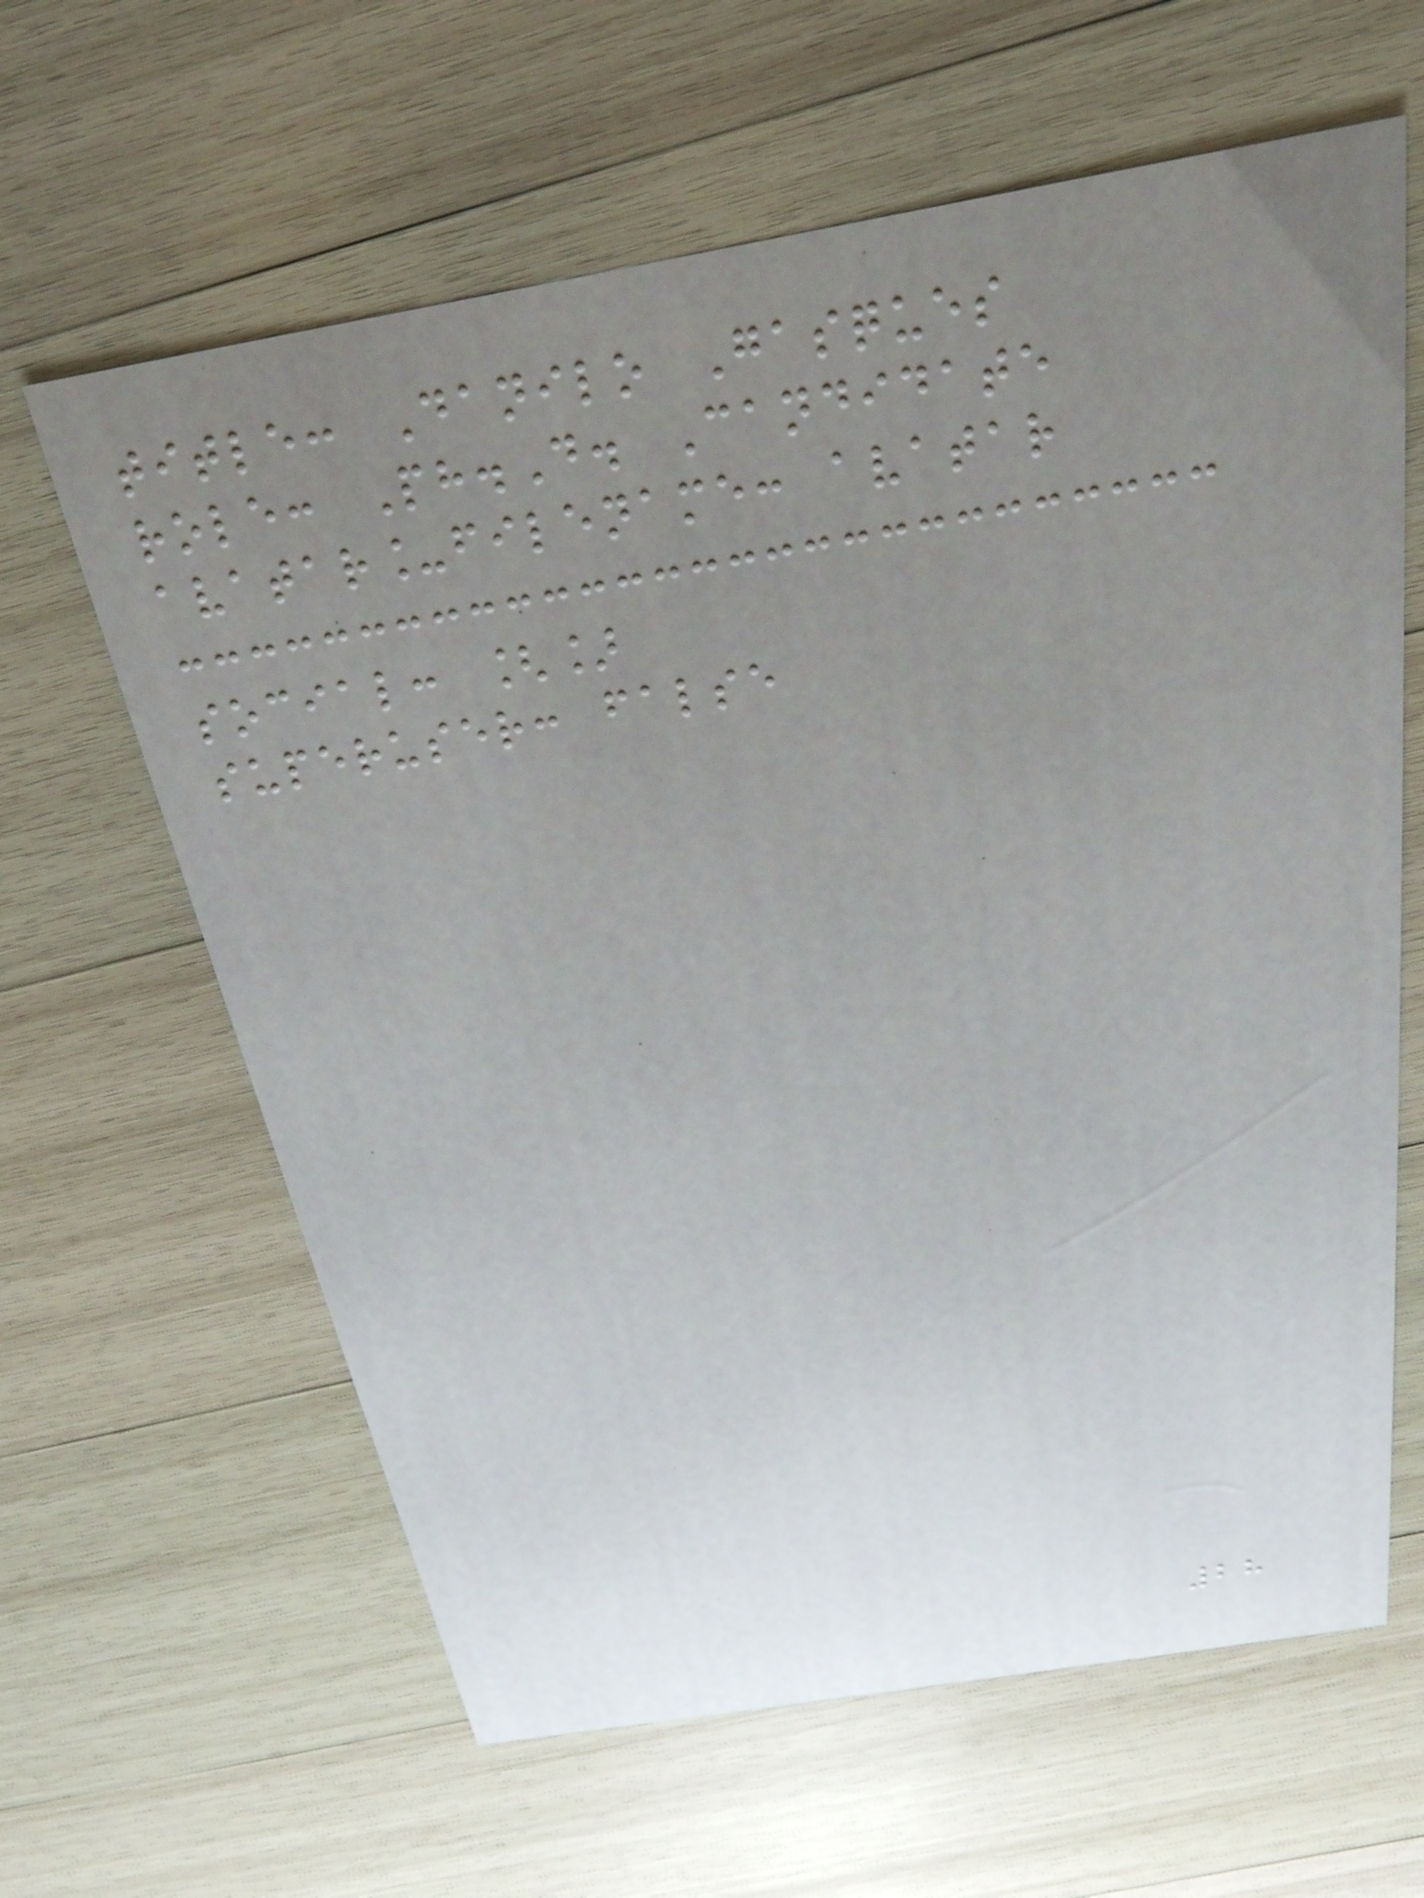title: Danilo Gasques
role: Ph.D. Candidate
avatar_filename: avatar
social: []
superuser: false
28
